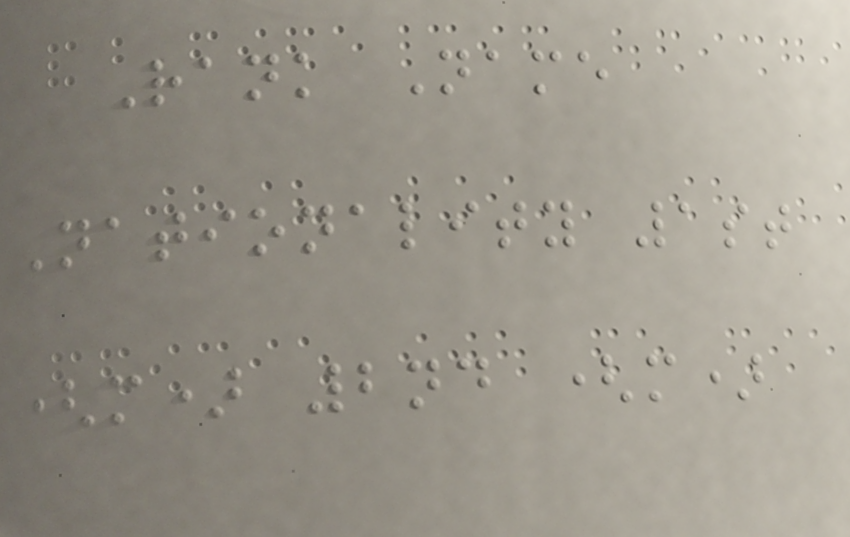Rank Name
Nationality 1st
(m) 2nd (m)
